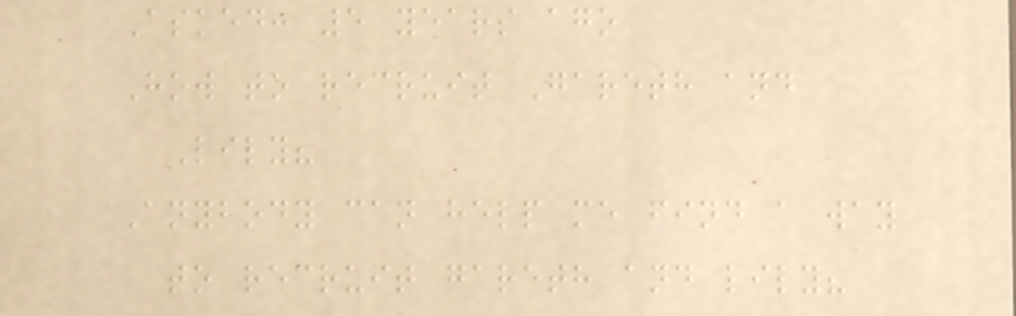Asked: 5 years ago
How to recruit Gareth and
Lily?
Anybody can help me find a way
to recruit gareth and lily?
